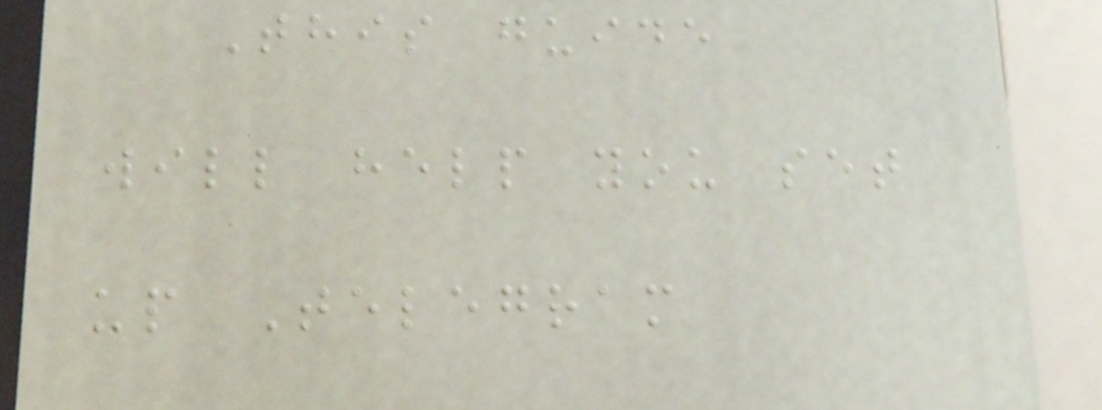This guide
will help you set
up Telegram
